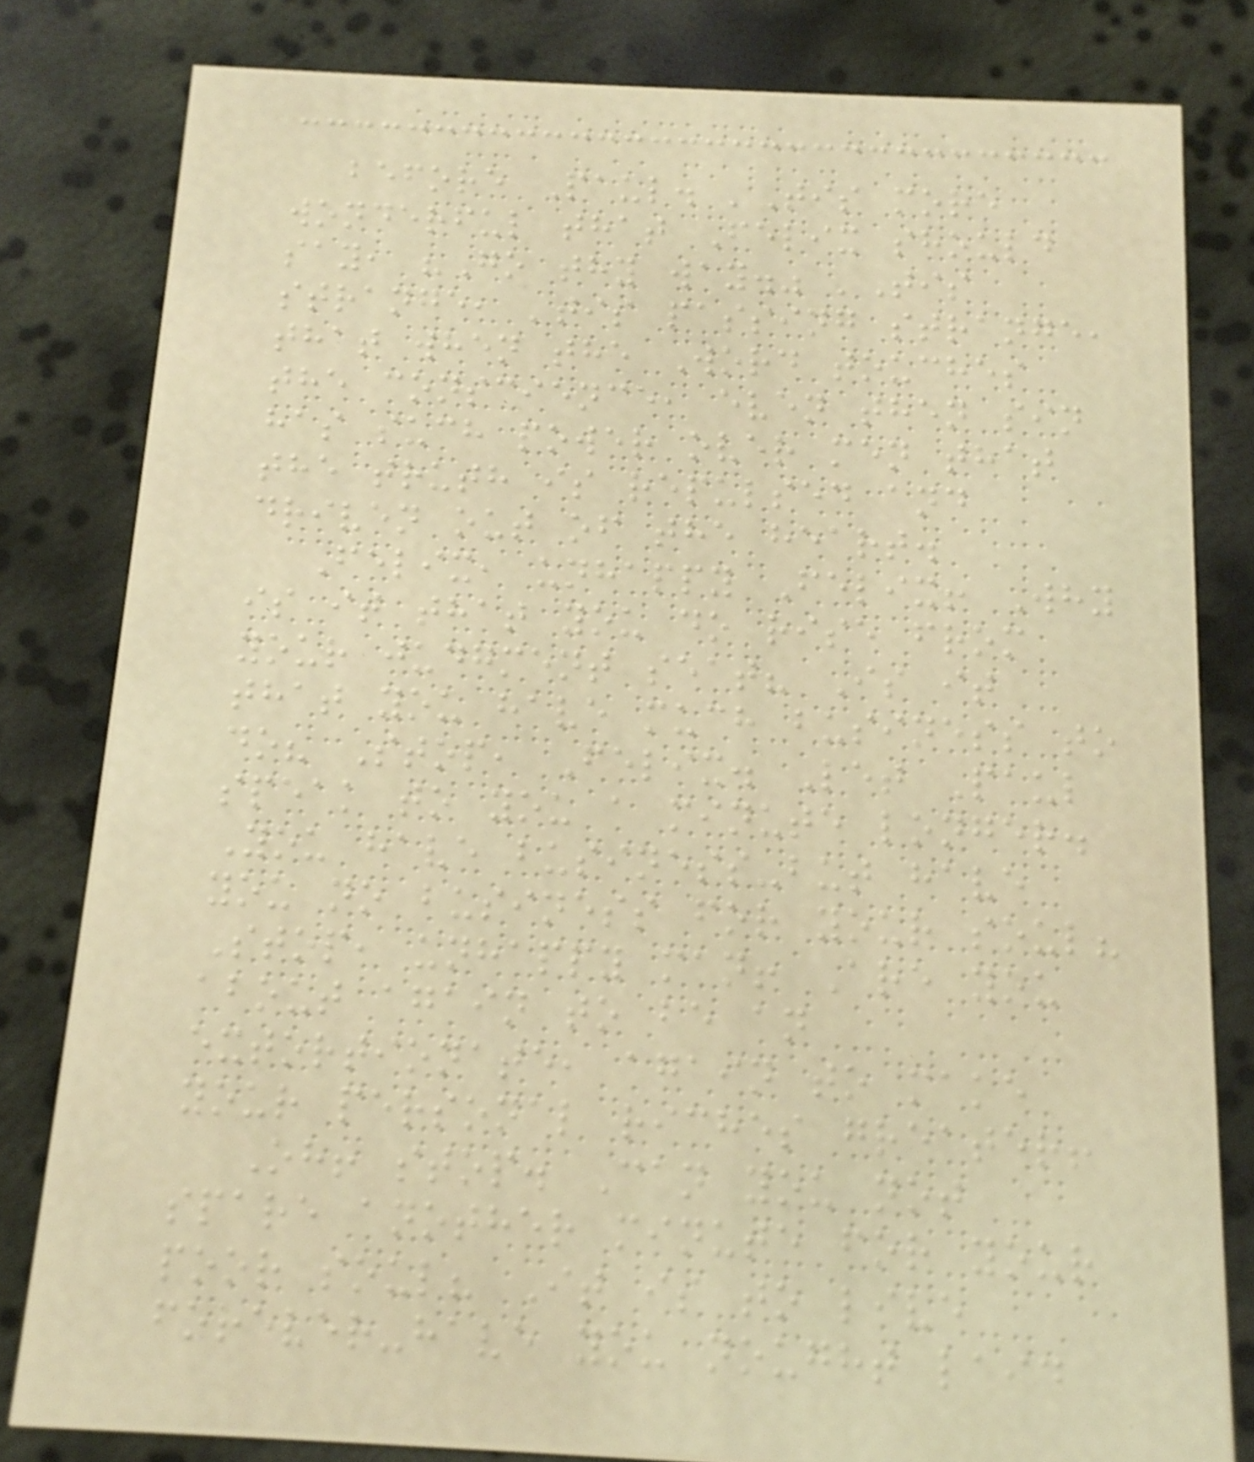before Paul. 'Tis more
wonderful that Felix should
say, "Go thy way." 'Tis
strange, 'tis passing strange,
that when the Word touches
the conscience, even then sin
has such power over men that
the truth is repulsed and
driven out of the heart.
Felix, unhappy Felix! Why
is it that you do rise from
your judgment seat? Is it
that you have much business to
do? Stop, Felix. Let Paul
speak to you a minute longer.
You have business-but have
you no business for your soul?
Stop, unhappy man! Are you
about again to be an
extortionate, again to make
your personal riches greater!
Oh! stop. Can you not
spare another minute for your
poor soul? It is to live
forever-have you nought laid
